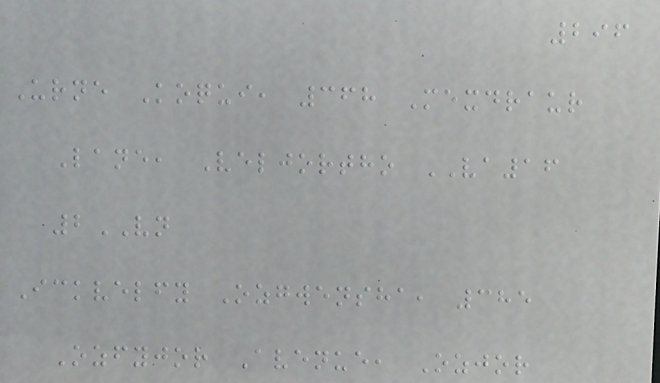296
Urne Koqui, 368 Mexdraur
Lane, Veljortho VA16
2VN
Ickvelfy Ozgwensha, 385
Ozfyjor Avenue, Ozjor
